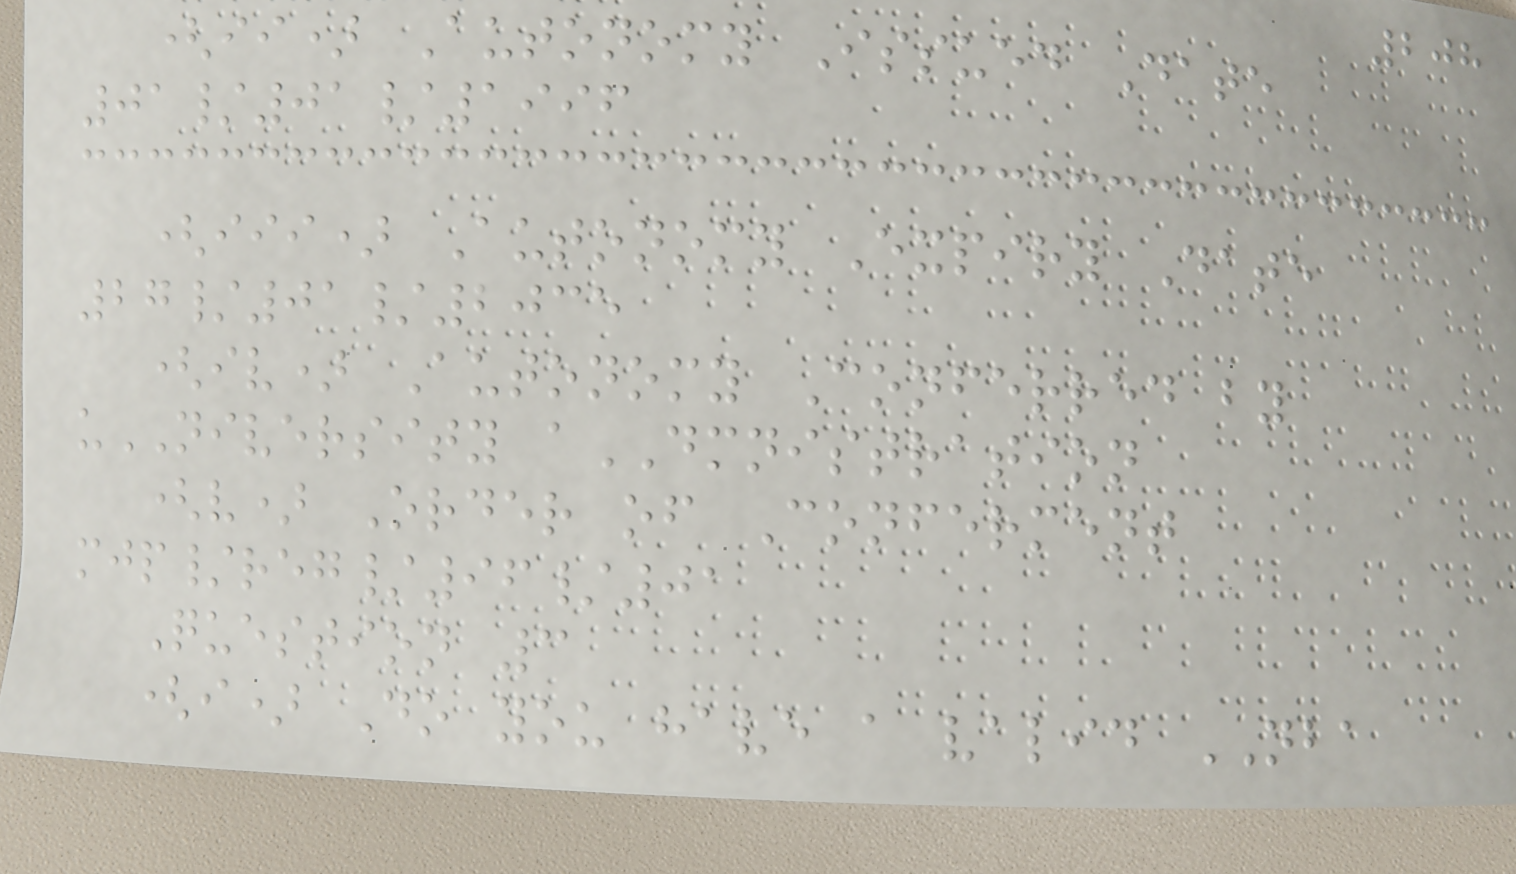208
(ii) Autonomy Issued Date
01/01/1996
(iii) Autonomy Expiry Date
27/01/2035
(iv) Autonomy Conferred by
uNIVERSITY aDMNISTRATION
(v) Order of Conferment
mjp/reg/96/01
Question 3
(i) Do you have a valid NBA
